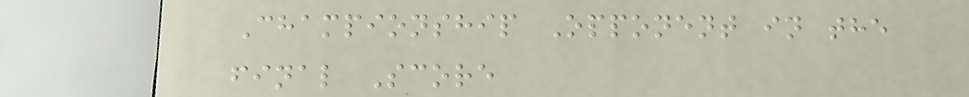Championship Opponent in the
final Score
